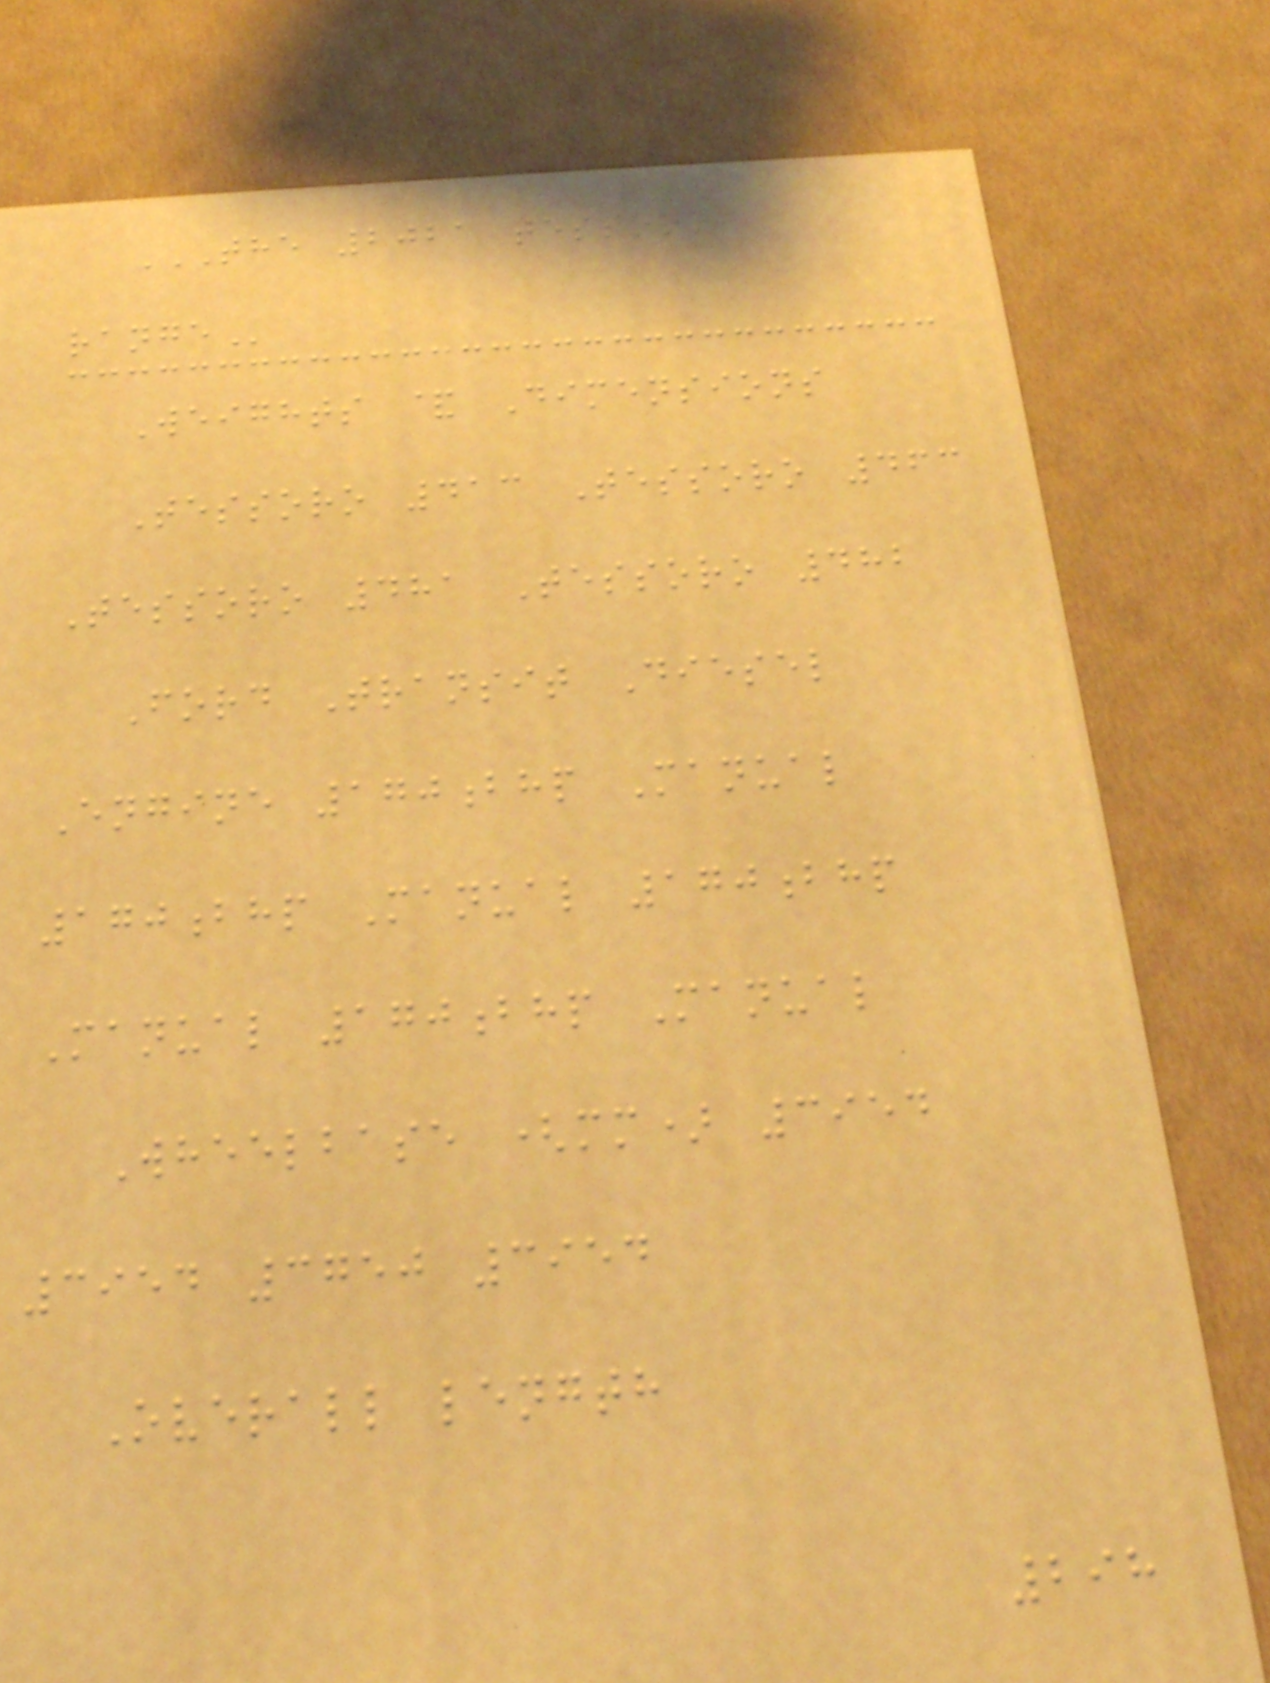THE 2021 TESSORO
RANGE
Weights & Dimensions
Tessoro 413 Tessoro 463
Tessoro 481 Tessoro 482
Ford Transit Diesel
Engine 170bhp Manual
170bhp Manual 170bhp
Manual 170bhp Manual
Wheelbase (mm) 3954
3954 3750 3954
Overall length
298
